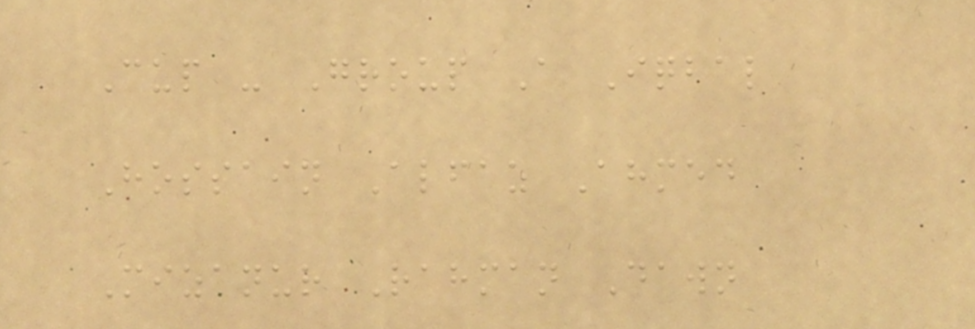Cup - Group A Iqbal
Hossain Alfaz Ahmed
Mizanur Rahman Dawn
